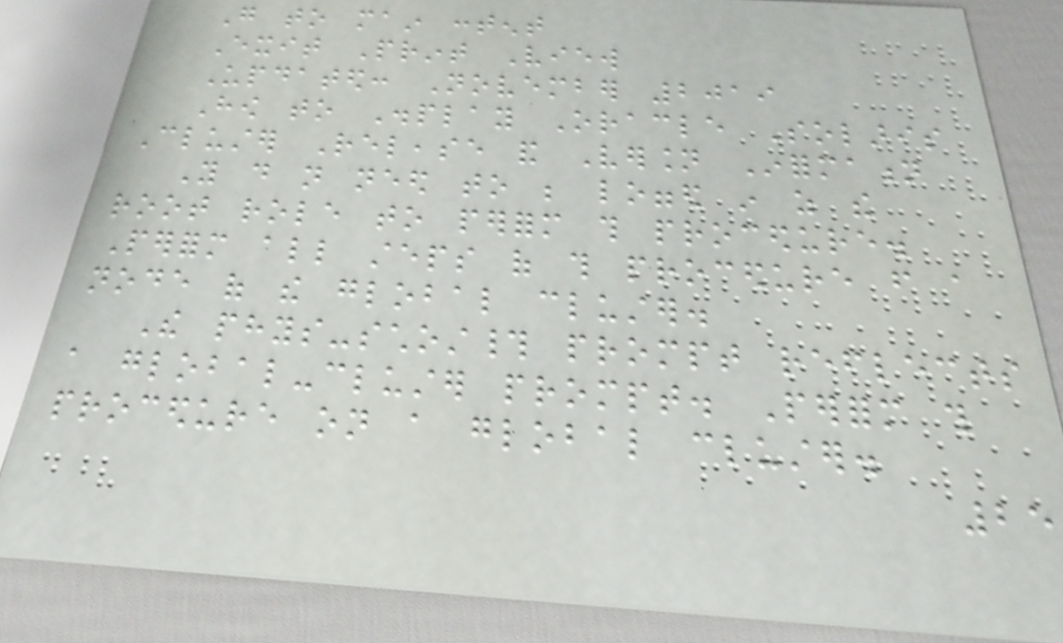Go to main content
Exit Print View
Updated: November 2019
How to Display Oracle Solaris
Cluster Release and Version Information
You do not need to be logged in as the
root role to perform this procedure.
Perform all steps of this procedure from a
node of the global cluster.
The phys-schost# prompt reflects
a global-cluster prompt. Perform this
procedure on a global cluster.
25
